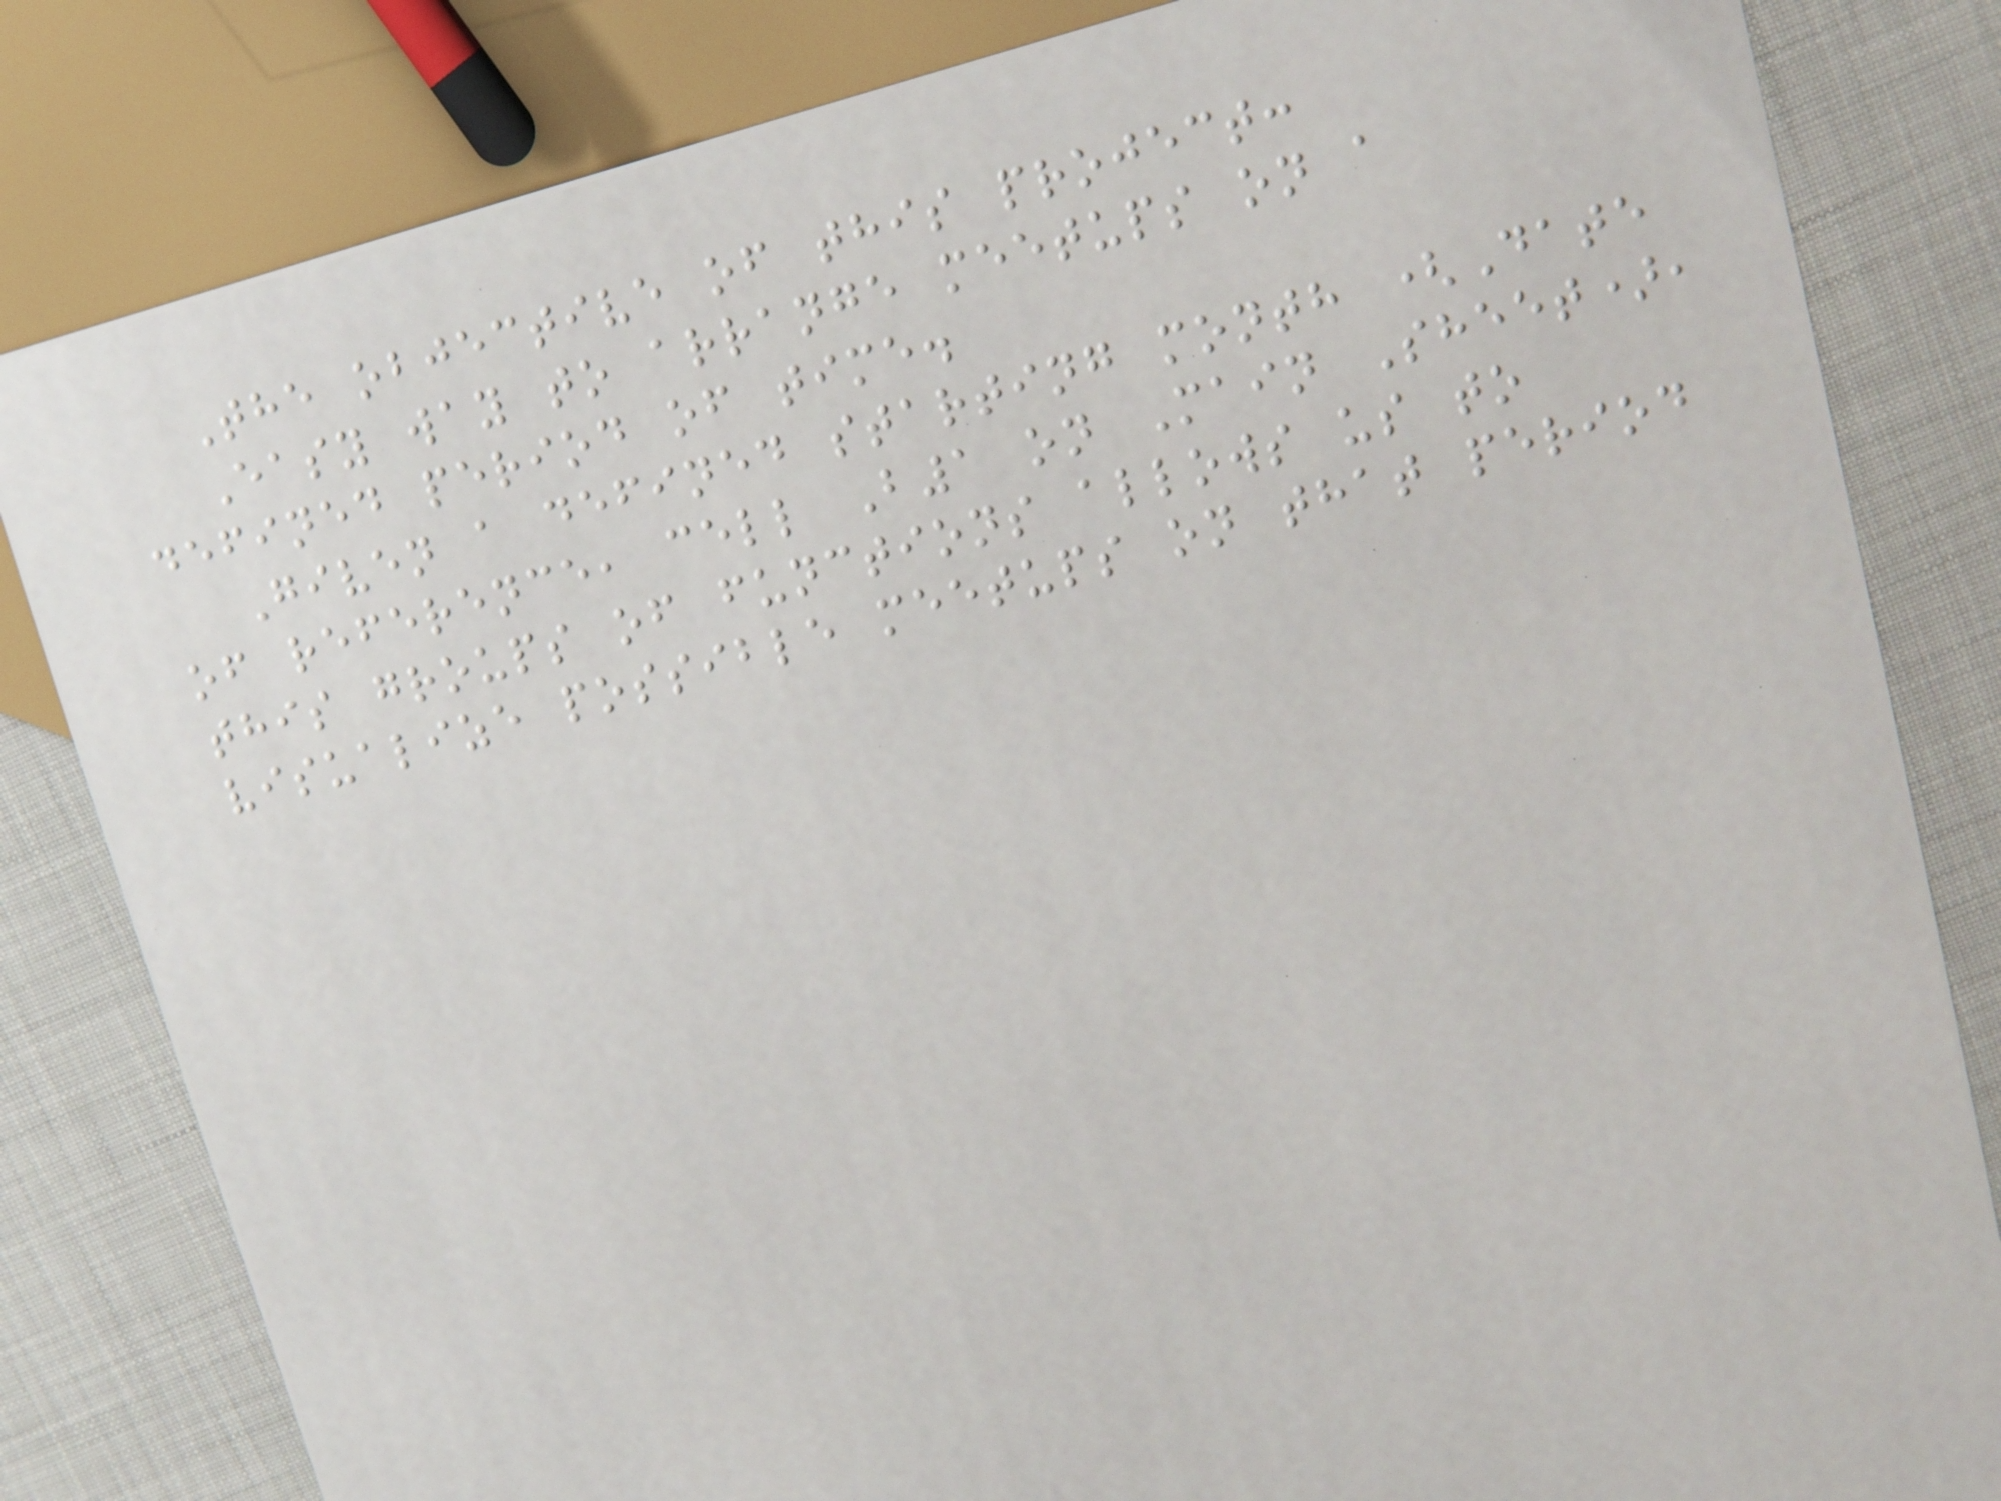The objective of this project:
Easy way to arrange meetups on a
defined period of time.
Given a defined starting month (Date
of reference, cell B1 on Main Sheet),
this groups of functions allows us to
visualize possible meetups on that period
